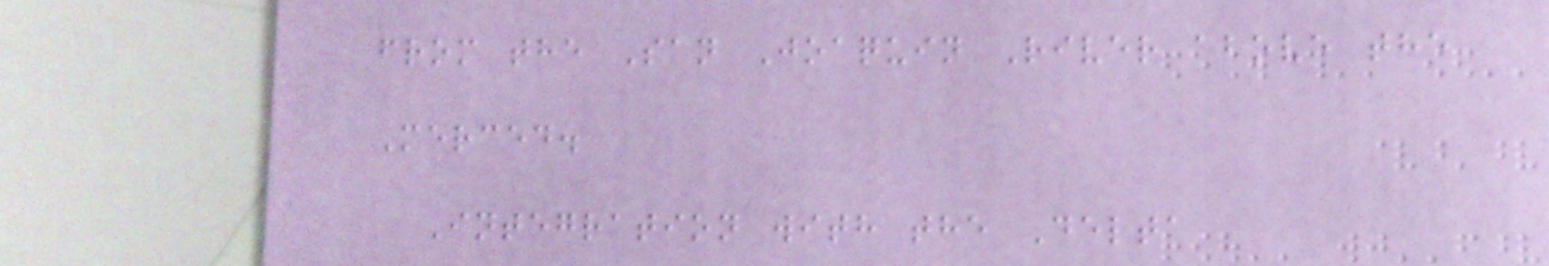from the San Joaquin River above the
Merced.
Integration with the Delta
